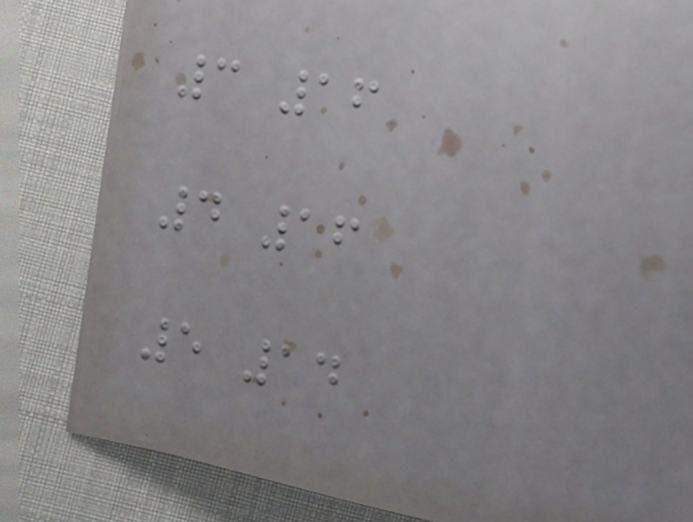3 16
4 16
5 14
